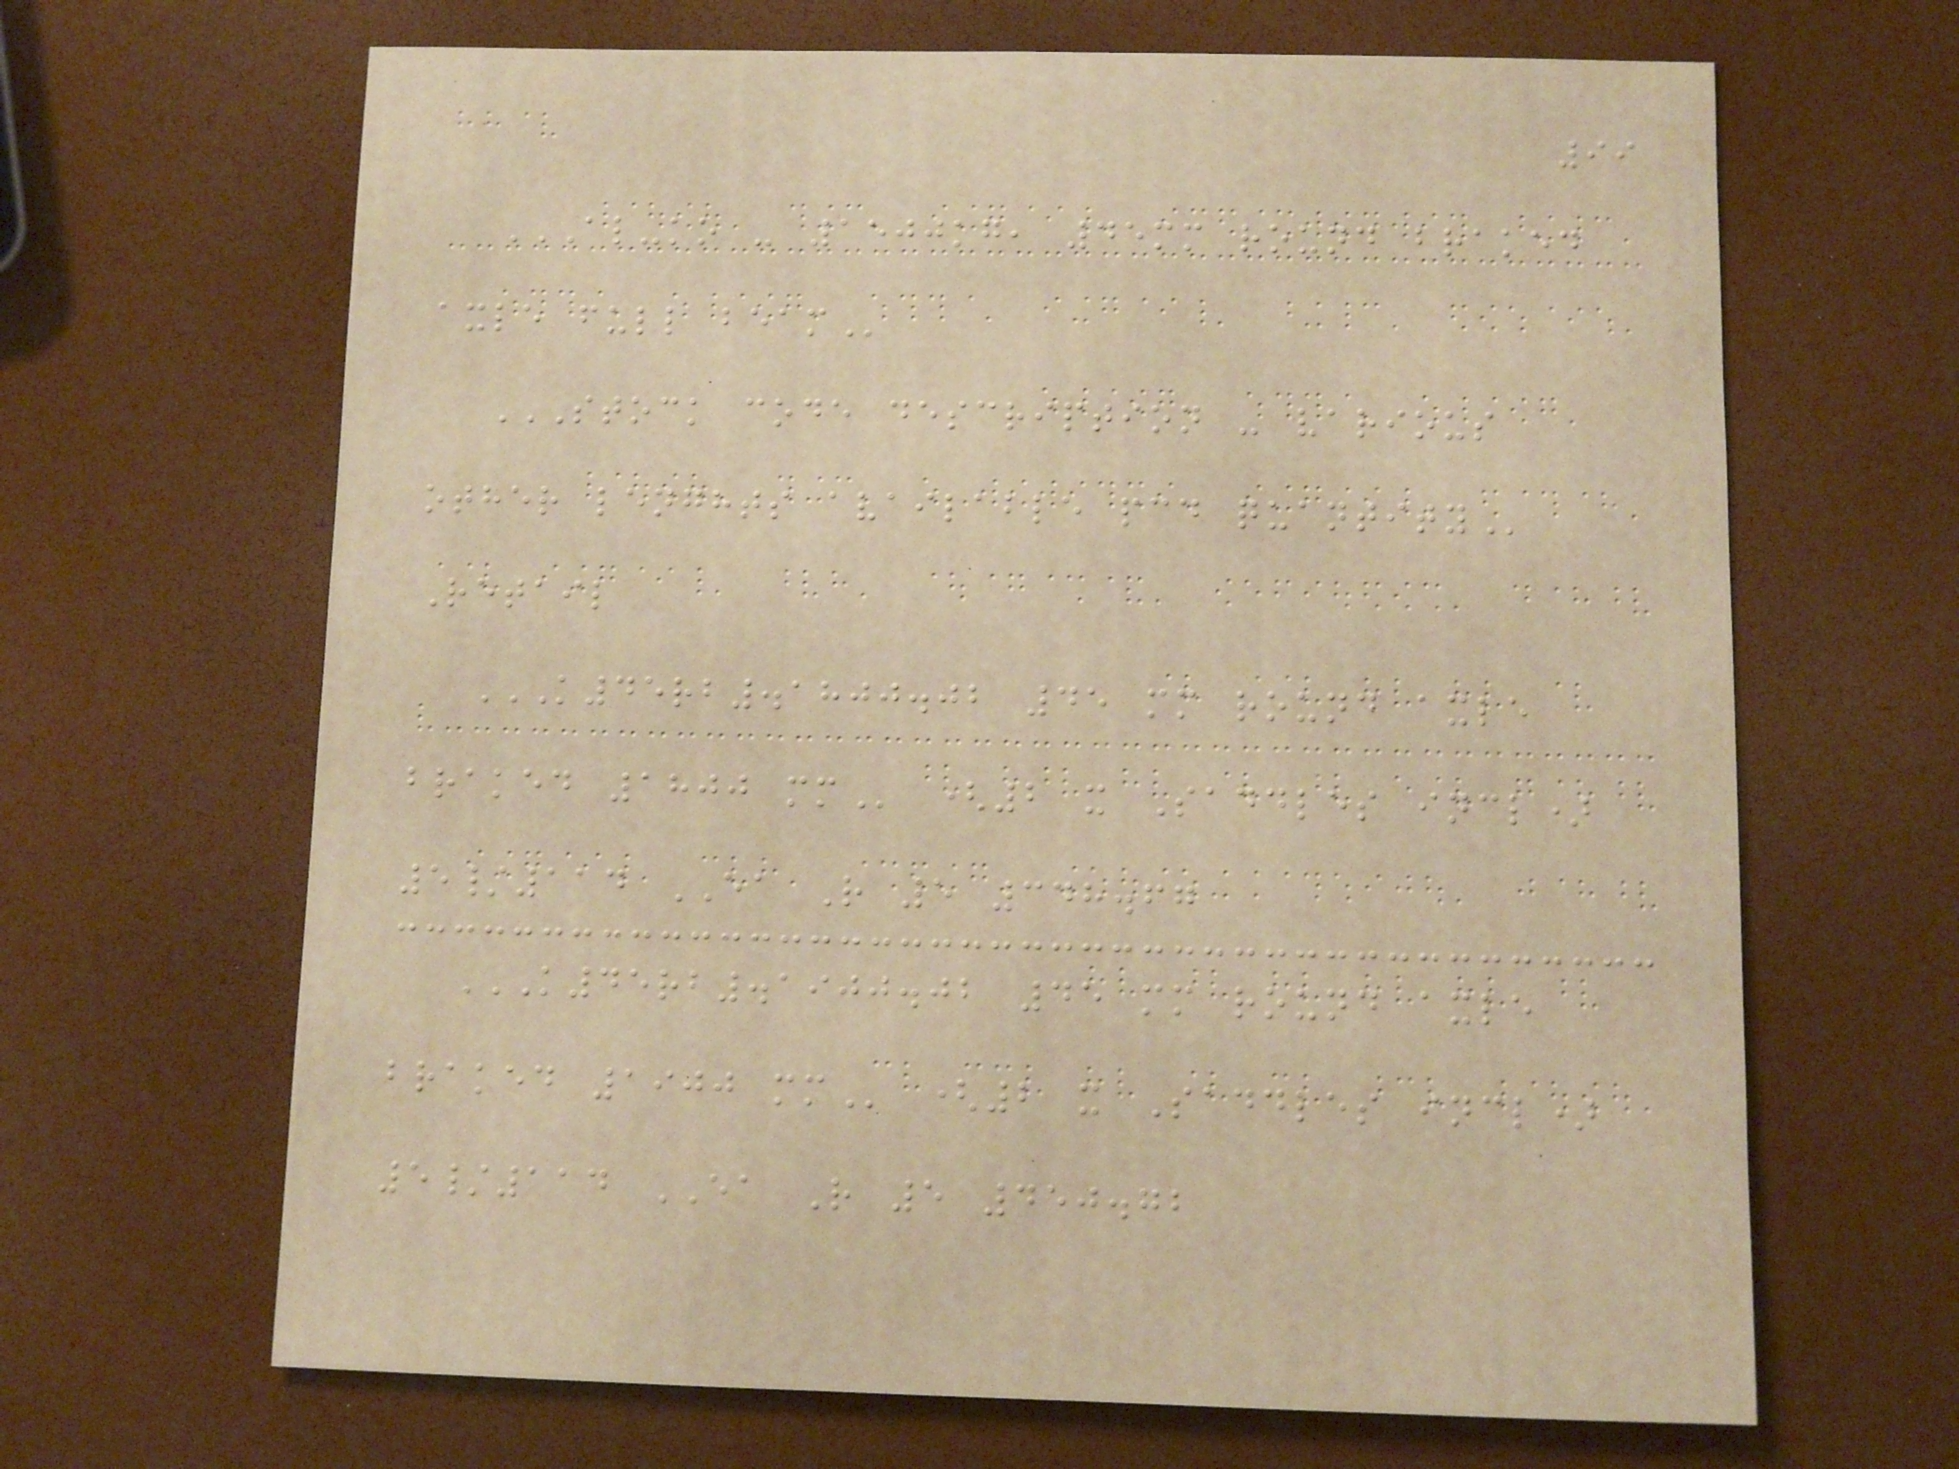99
AL-KO - 1500KG, 45MM ROUND BRAKED
AXLE FULL BEAM
STOCK CODE DESCRIPTION - VARIOUS
OTHER LENGHTS AVAILABLE PCD QUANTITY
Retail
K45RB.1800.02 45 MM ROUND AXLE
BRAKED 1800 MM (2 x Saddles incl)
5/114 EA R 5 348.67
K45RB.1900.02 45 MM ROUND AXLE
BRAKED 1900 MM (2 x Saddles incl)
5/114 EA R 5 450.72
